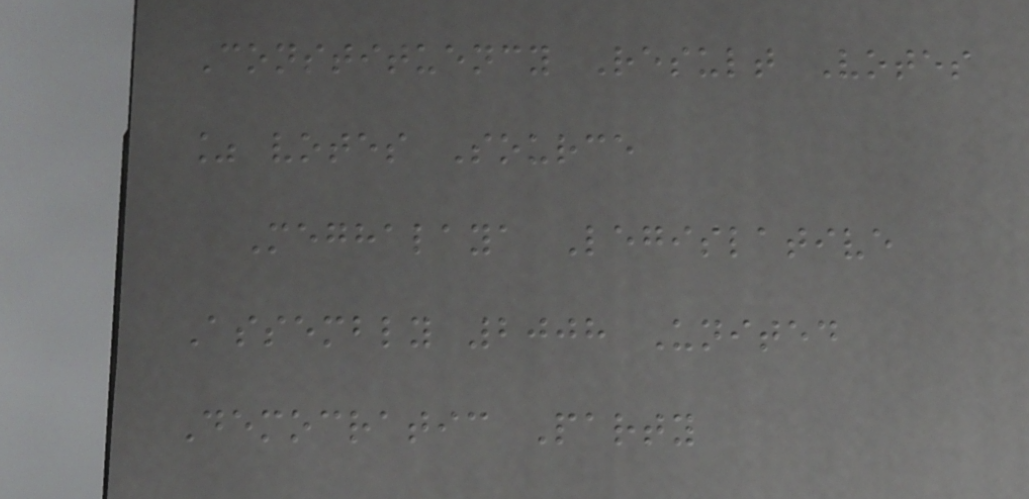Constituency Result Votes
% votes Source
Meghalaya Legislative
Assembly 2008 United
Democratic Party
